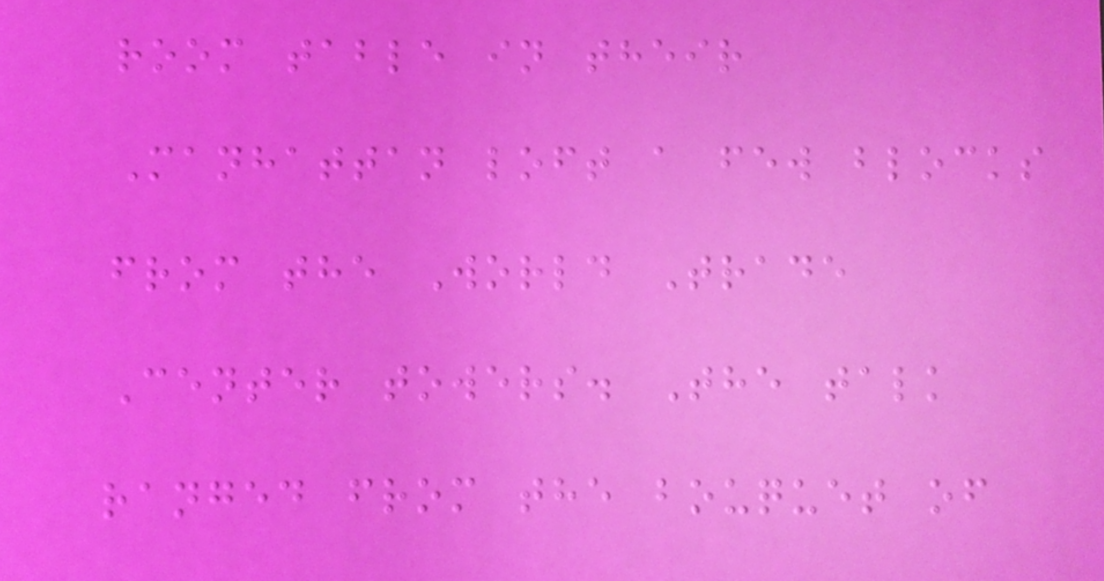room table in their
Manhattan loft a few blocks
from the World Trade
Center towers. The talk
ranged from the bouquet of
